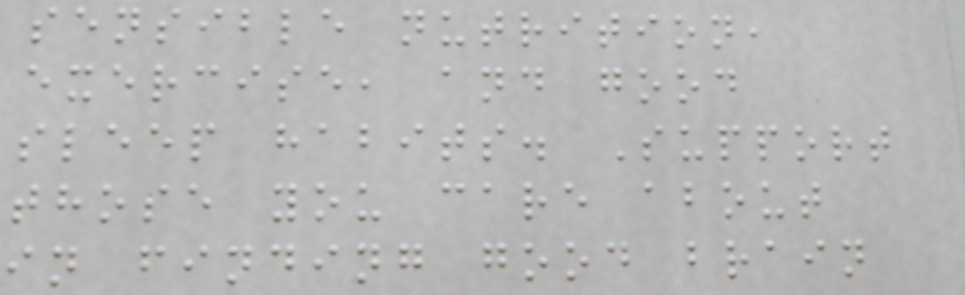sensible nutrition,
exercise, and good
sleep habits. Support
those you care about
in finding good brain
